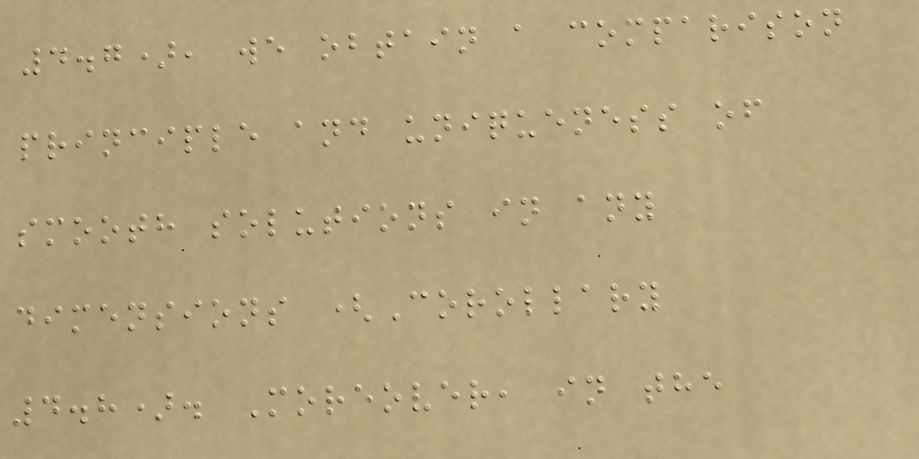4.7), we obtain a comparison
principle and uniqueness of
smooth solutions in any
dimensions (Corollary
4.8). Moreover, in the
